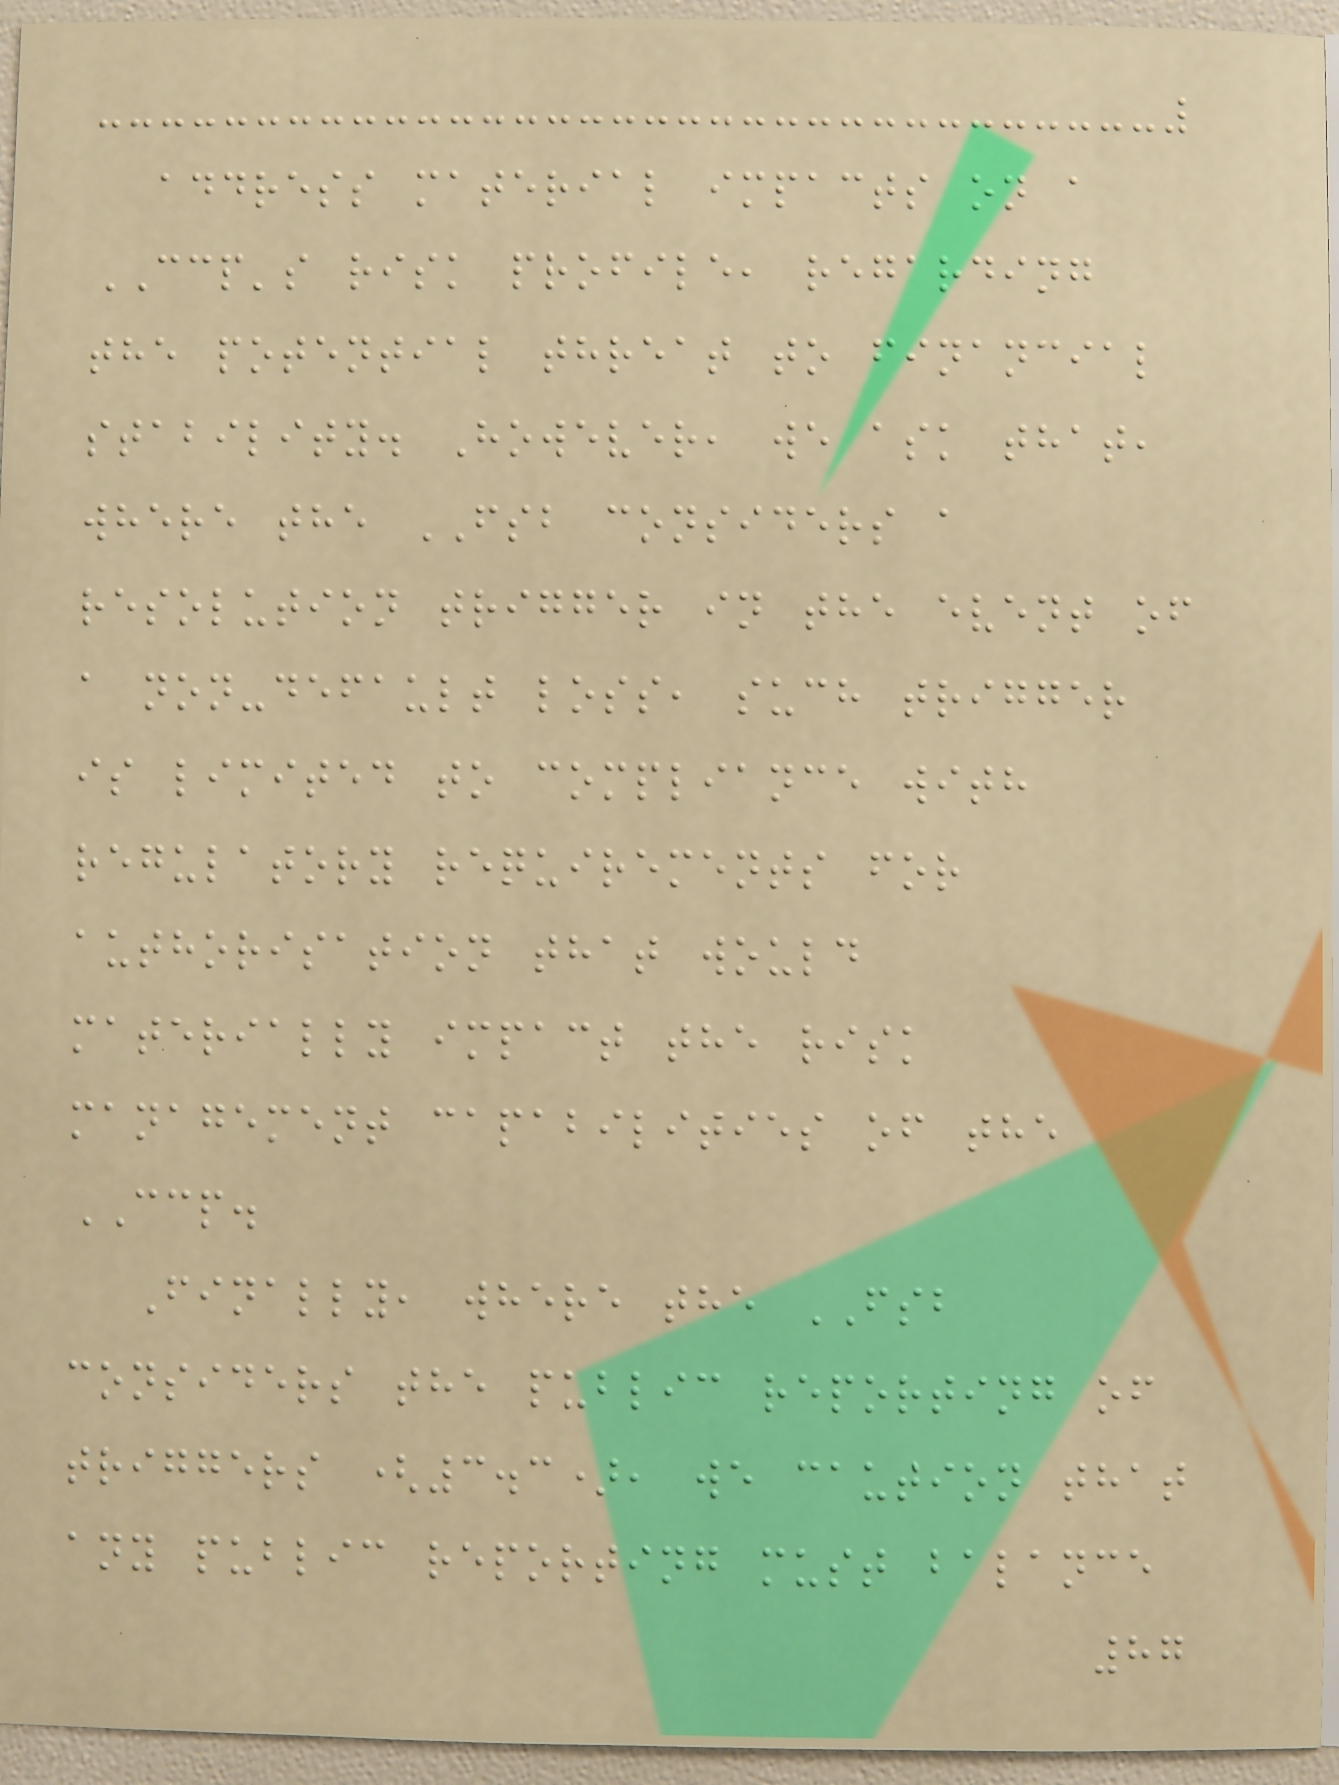address material impacts on a
CCP's risk profile, regarding
the potential threat to financial
stability. However, we ask that,
where the FSB considers a
resolution trigger in the event of
a non-default loss, such trigger
is limited to compliance with
regulatory requirements for
authorisation that would
materially impact the risk
management capabilities of the
CCP.
Finally, where the FSB
considers the public reporting of
triggers (3.3), we caution that
any public reporting must balance
87
